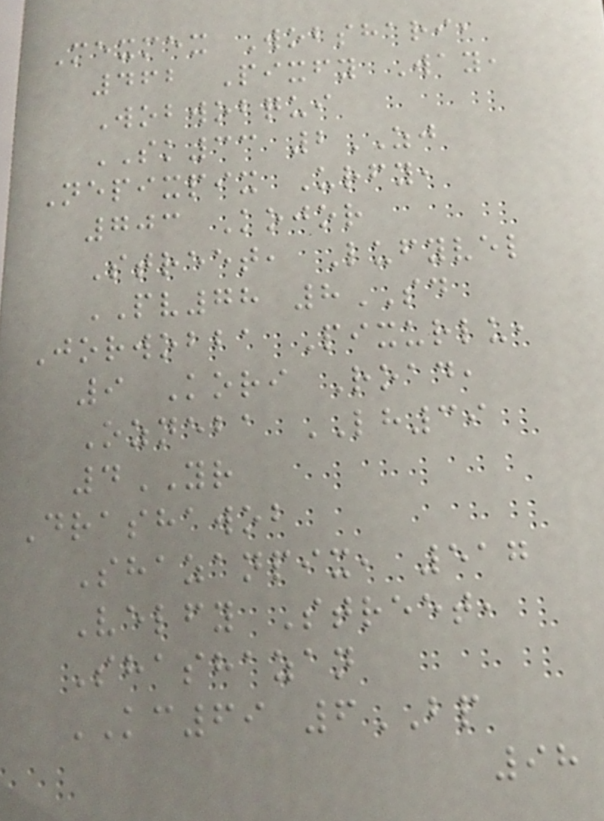Mexmex Wobshari,
462 Pixfy Way,
Wobwobqui
SK33 2ZJ
Nepixpix Urfy,
703 Kojor
Street, Lufyvel
PV78 8SD
Jorwobba Pixurlu,
9 Kori Road,
Ozneba LH39
4YR
Drashawob
Shazanpix, 517
Velfy Street,
Shashazan
KC69 6BP
98
